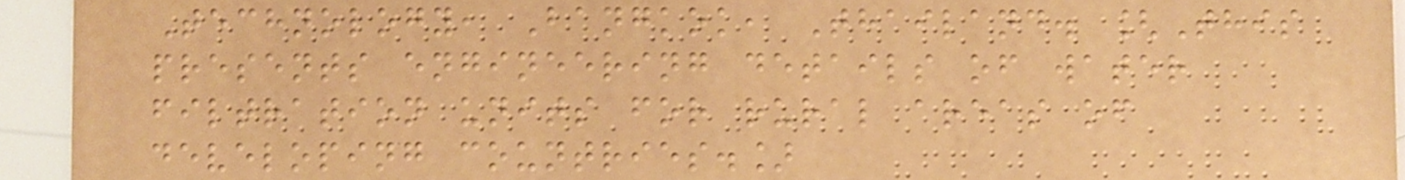Technology, Bangkok, Thailand. [This
presents engineering details of water
filtration units for rural areas of
developing countries.]
